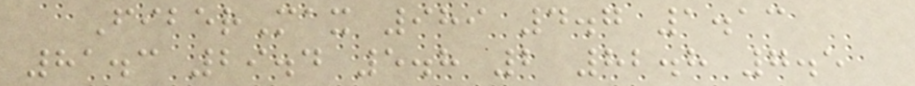FiberMax 989 4.7 1.13
81.3 29.4 5.8 2 82.8 7.5
